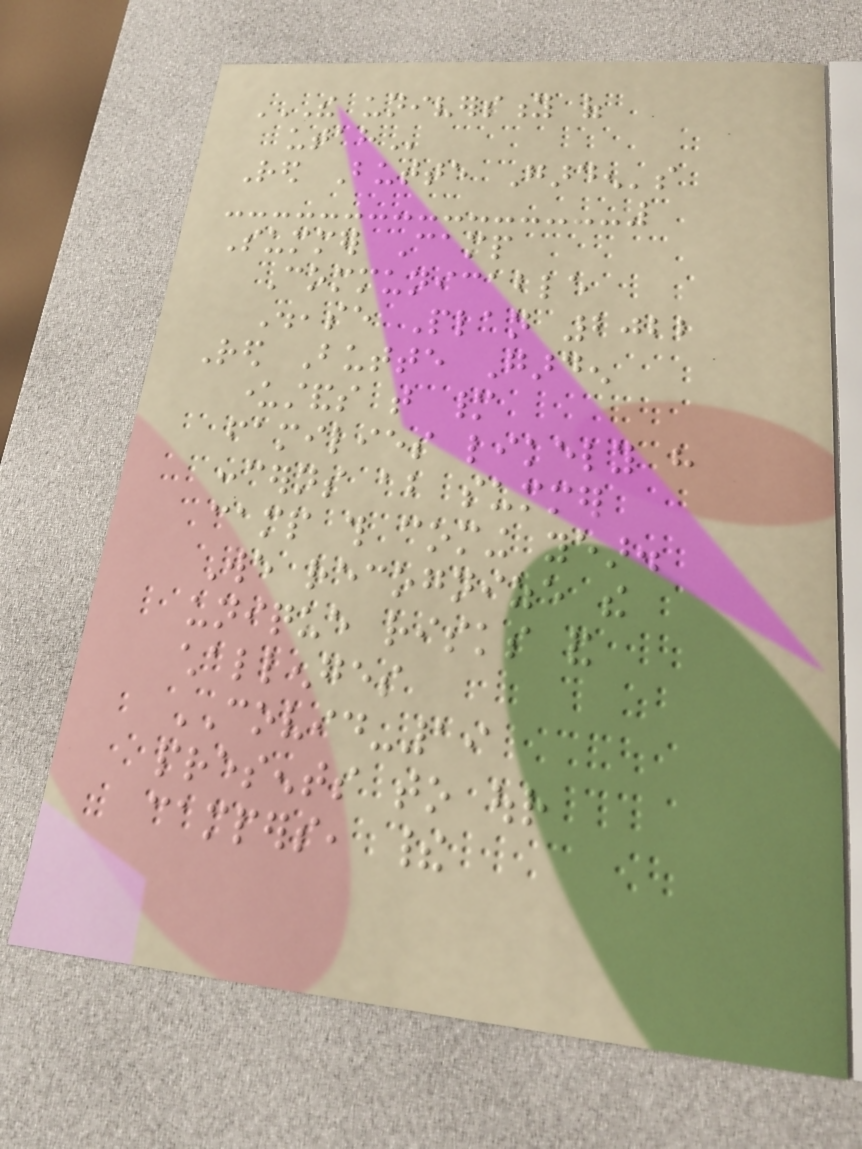THE UNIVERSITY OF
UTAH
Red Butte Garden's
Summer Camp
Communicable
Disease Plan 2022
Red Butte Garden
understands that many
families likely have
concerns about summer
camp this coming year.
We recognize the
unique risks and
challenges
COVID-19
presents to our
campers, their
